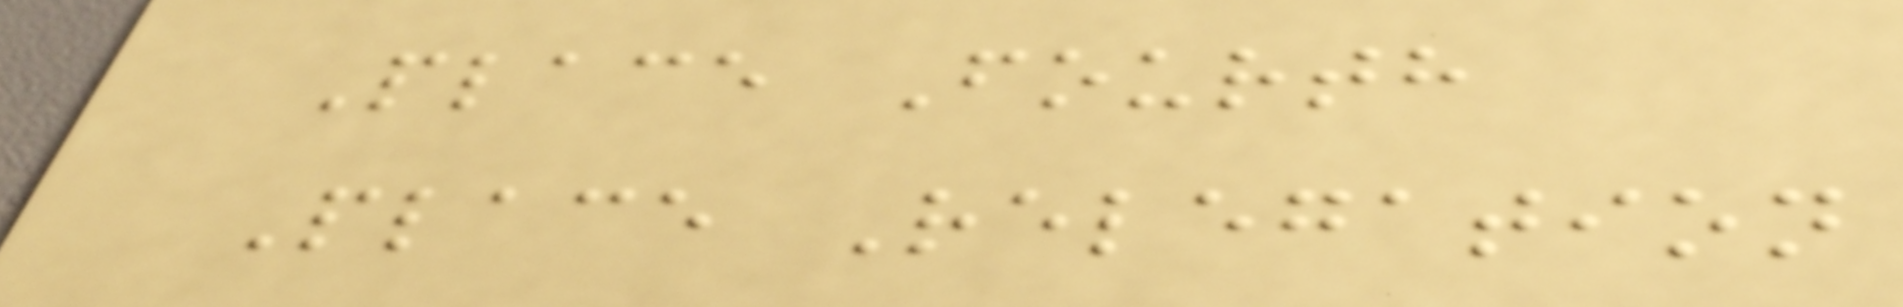Place Fourth
Place Relegation
